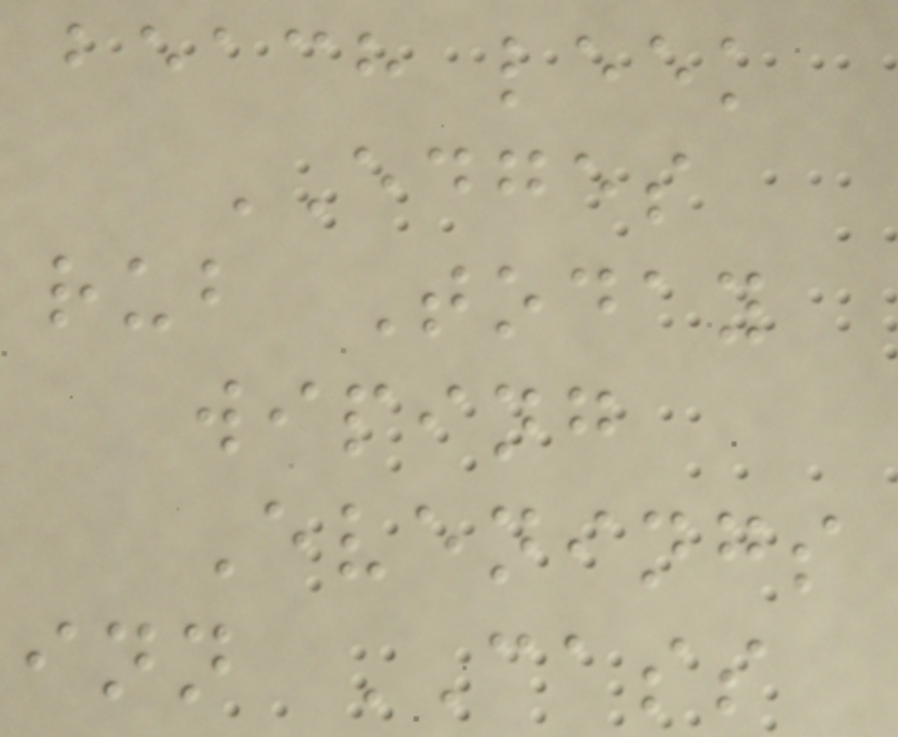beach leek
EDGES
rub Today
wiping
Evenings
inn CASS
